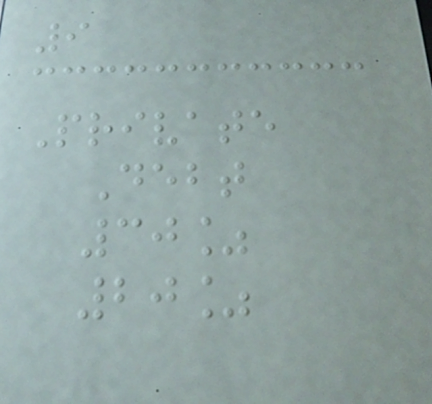9
Private
Debt
30%
20%
